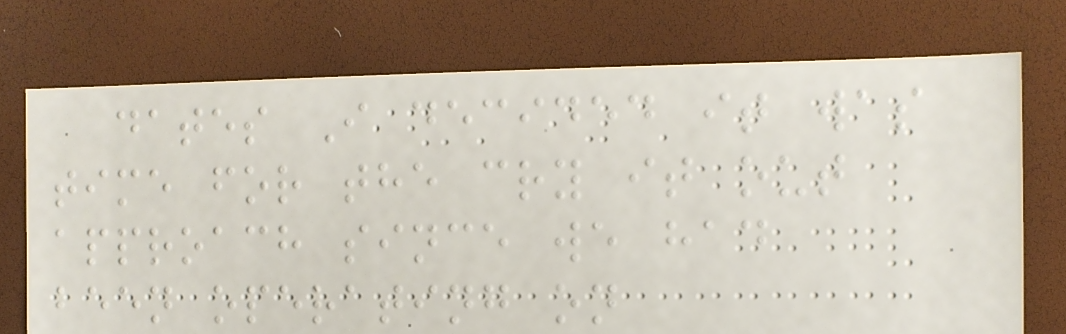dates I decided it was
time for the cry it out
approach since we had
been operating on
